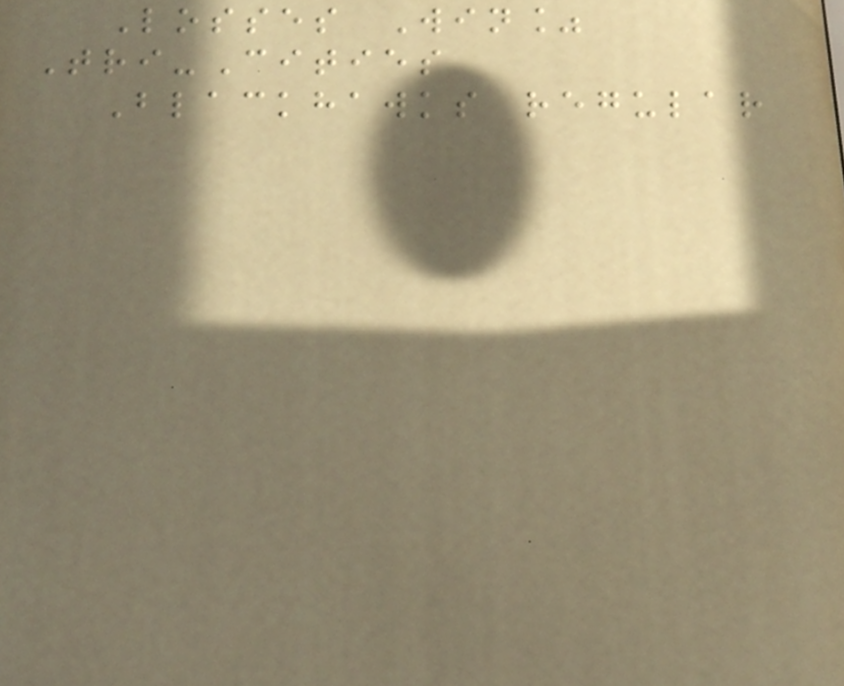Losses Win%
Tri-Cities
Blackhawks regular
